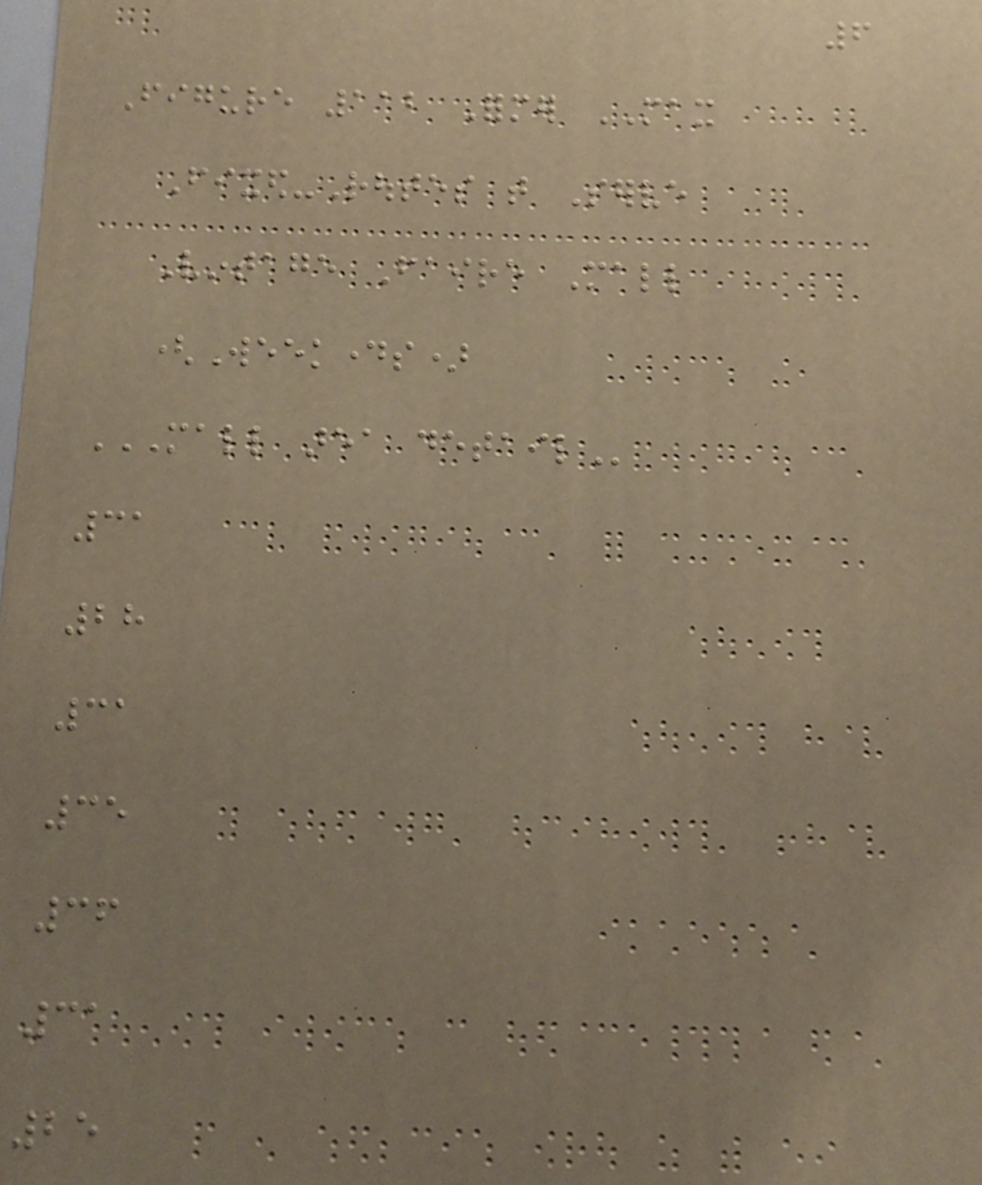6
Figure 112 Former MAX
Fixed-Routes that Serve
Vintage Faire Mall
(Weekdays)
MALL AREA DETAIL
31
28
31
35
36
31
25
